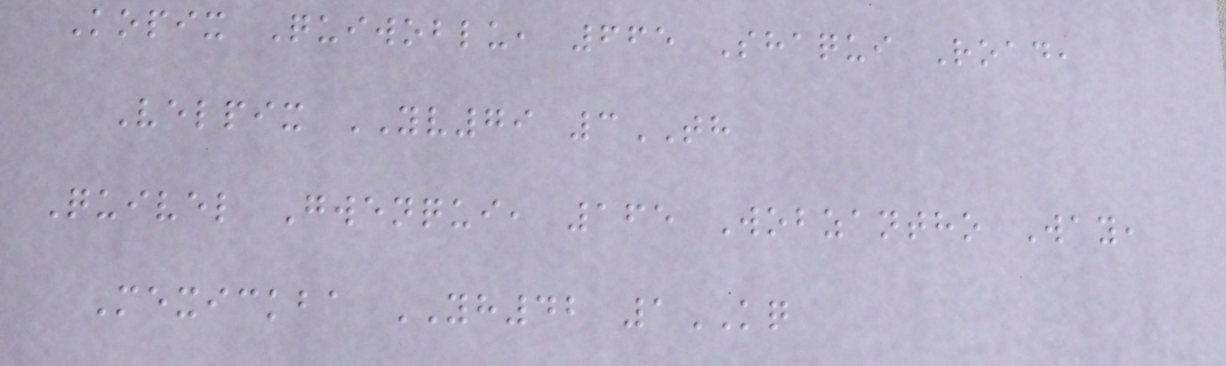Kopix Quiwoblu, 665 Shaqui Road,
Velpix YV79 3TH
Quivel Gwenqui, 165 Wobzantho Way,
Mexickba YH42 1KQ
